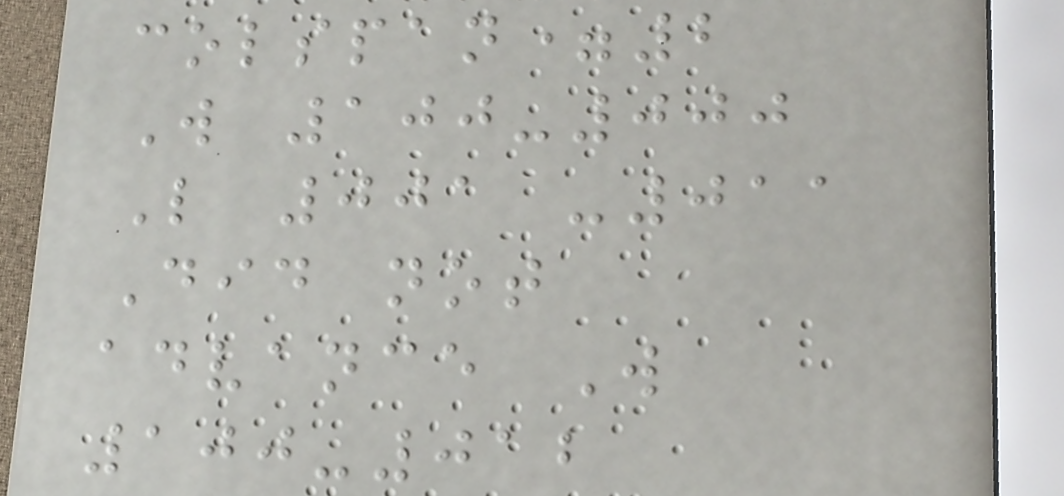colspan=2
W 100-000
L 001 -011
Did not
advance W
100-012
